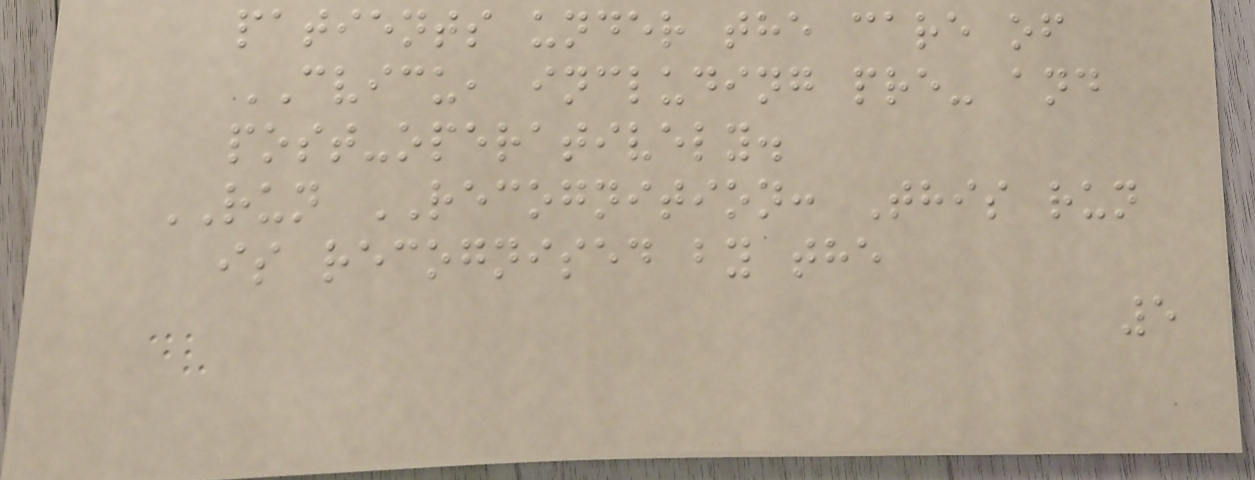patients under the care of
CVICU, including pre- and
post-operatively.
RUN RECOGNITION: This run
is recognised by the
5
